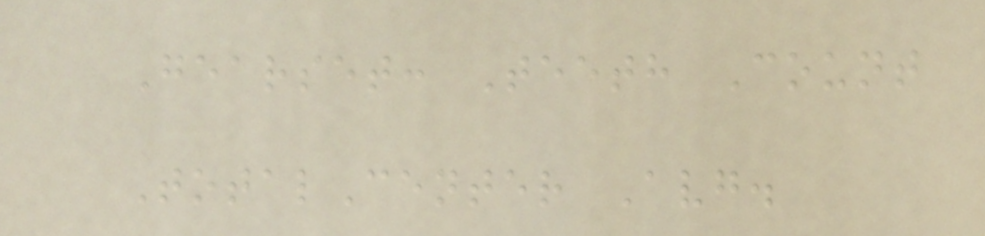Gearset: Teeth Count
TotalCenter Avg.
